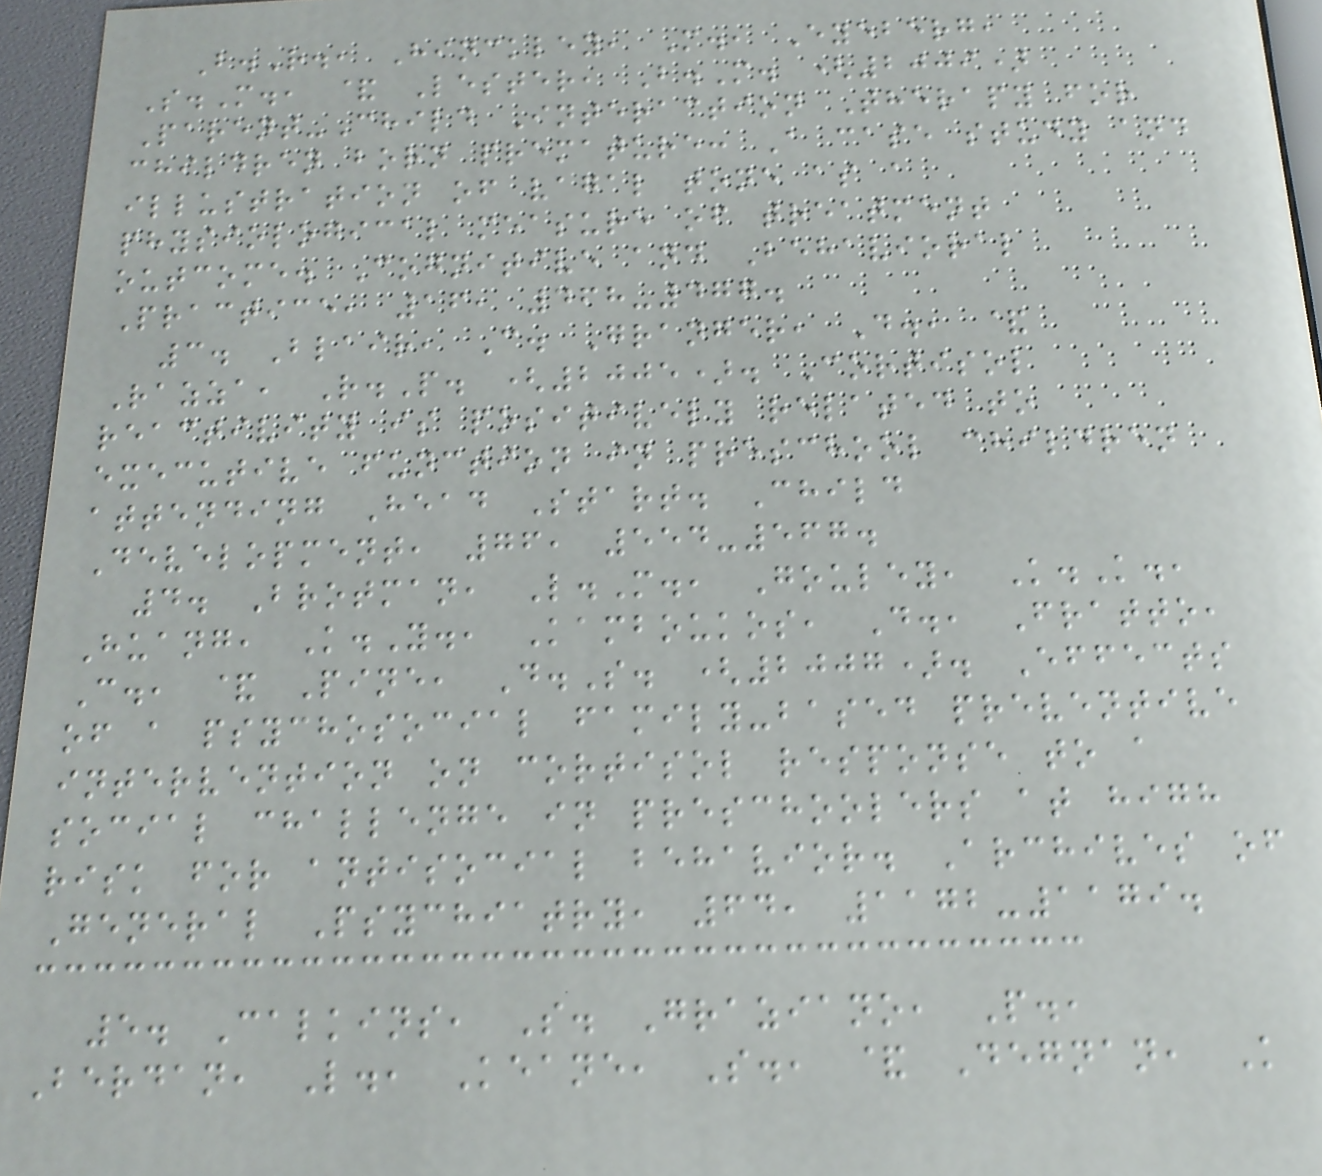B.R., Hinckley, M., Eyeberg,
S.M., & Lester, B.M. (2009)
Parent-Child Interaction Therapy for
children born premature: A case study and
illustration of vagal tone as a
physiological measure of treatment
outcome. Cognitive and Behavioral
Practice, 16, 468-477.
3. Blair, C. Granger, D., &
Razza, R.P. (2005). Cortisol
reactivity is positively related to
executive function in preschool children
attending Head Start. Child
Development, 76, 554-567.
4. Brotman, L.M., Gouley, K.K.,
Huang, K.Y., Kamboukos, D., Fratto,
C., & Pine, D.S. (2007). Effects
of a psychosocial family-based preventive
intervention on cortisol response to a
social challenge in preschoolers at high
risk for antisocial behavior. Archives of
General Psychiatry, 64, 1172-1179.
5. Calkins, S. Graziano, P.,
Berdan, L., Keane, S., & Degnan, K
